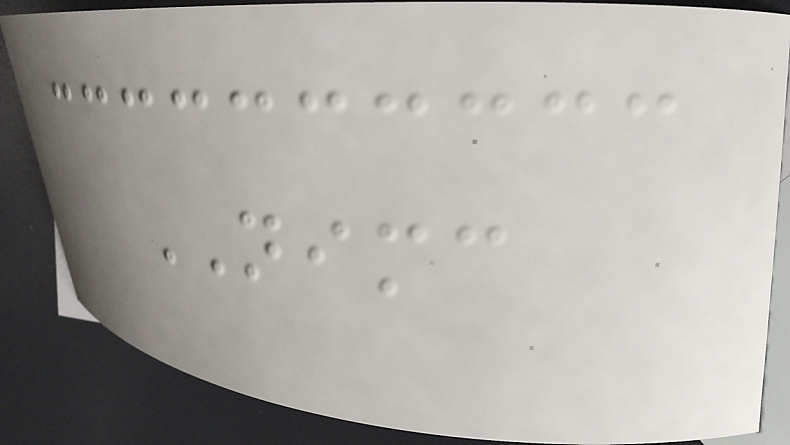NIMC
